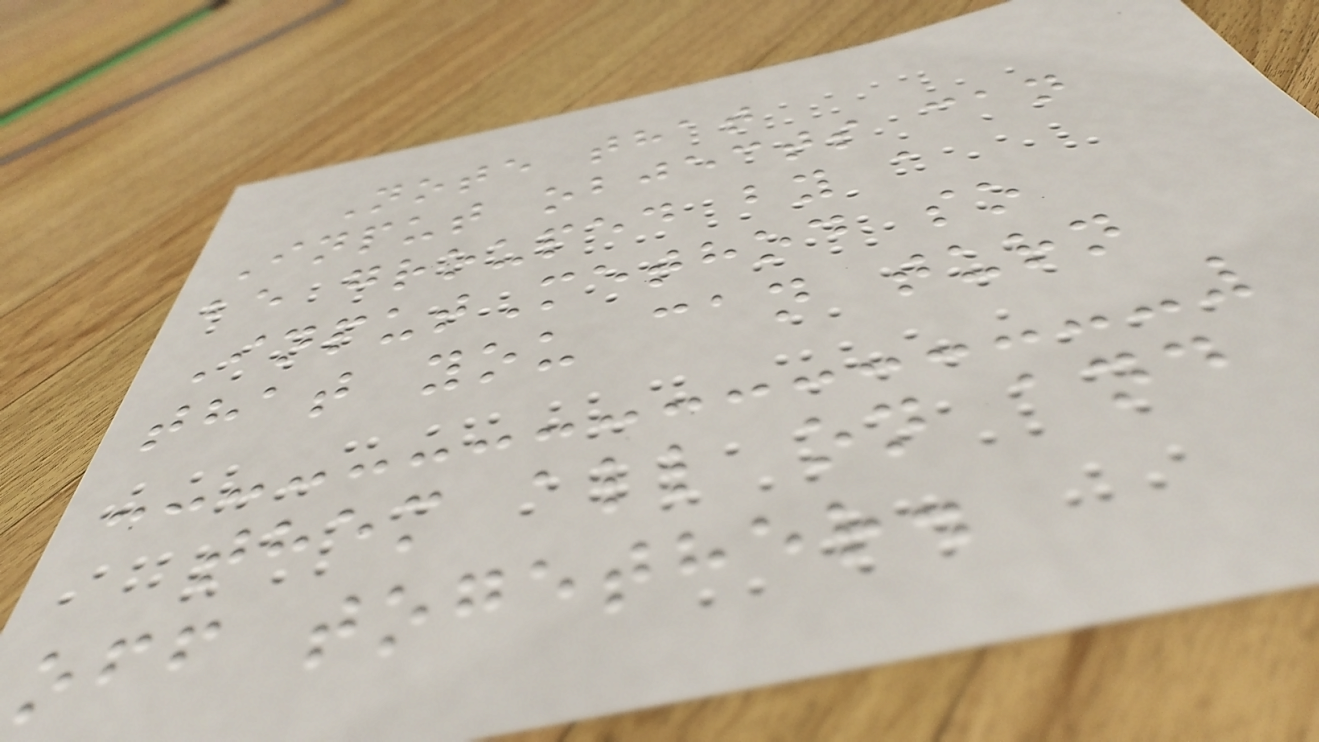Note that
Input objects can
be grouped by a
InputMethod so
that you can turn
them all on and
off together.
